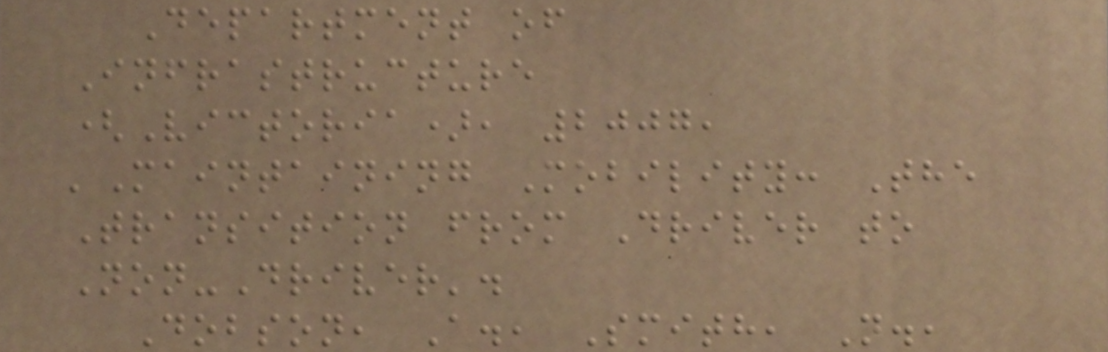Department of
Infrastructure
(Victoria), 2007,
'Maintaining Mobility: The
Transition from Driver to
Non-Driver'.
Dobson, A., Smith, N.,
